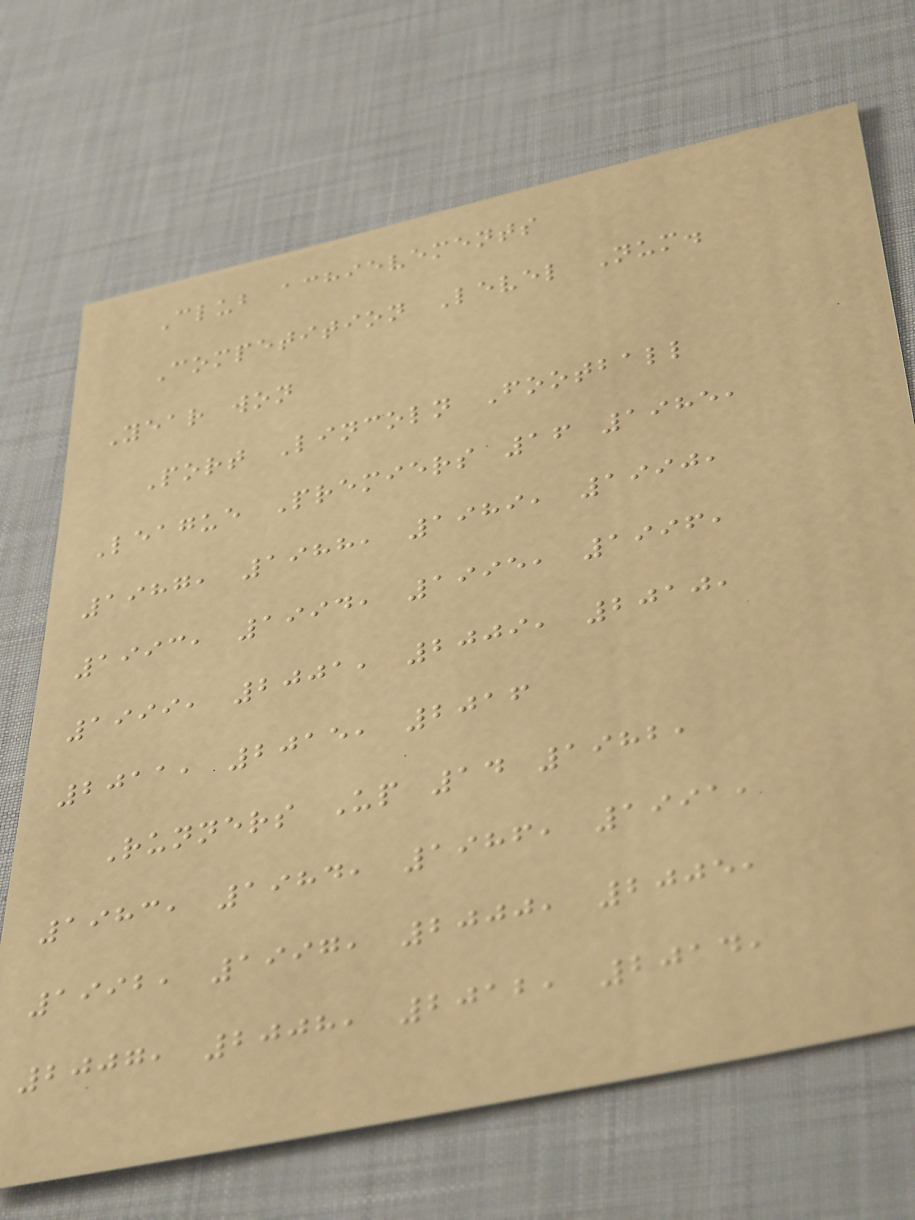Club achievements
Competition Level Num.
Year won
Port Lincoln Football
League Premiers 16 1985,
1987, 1988, 1989, 1990,
1993, 1994, 1995, 1996,
1999, 2001, 2009, 2010,
2011, 2015, 2016
Runners Up 14 1982,
1983, 1984, 1986, 1991,
1992, 1997, 2000, 2005,
2007, 2008, 2012, 2014,
